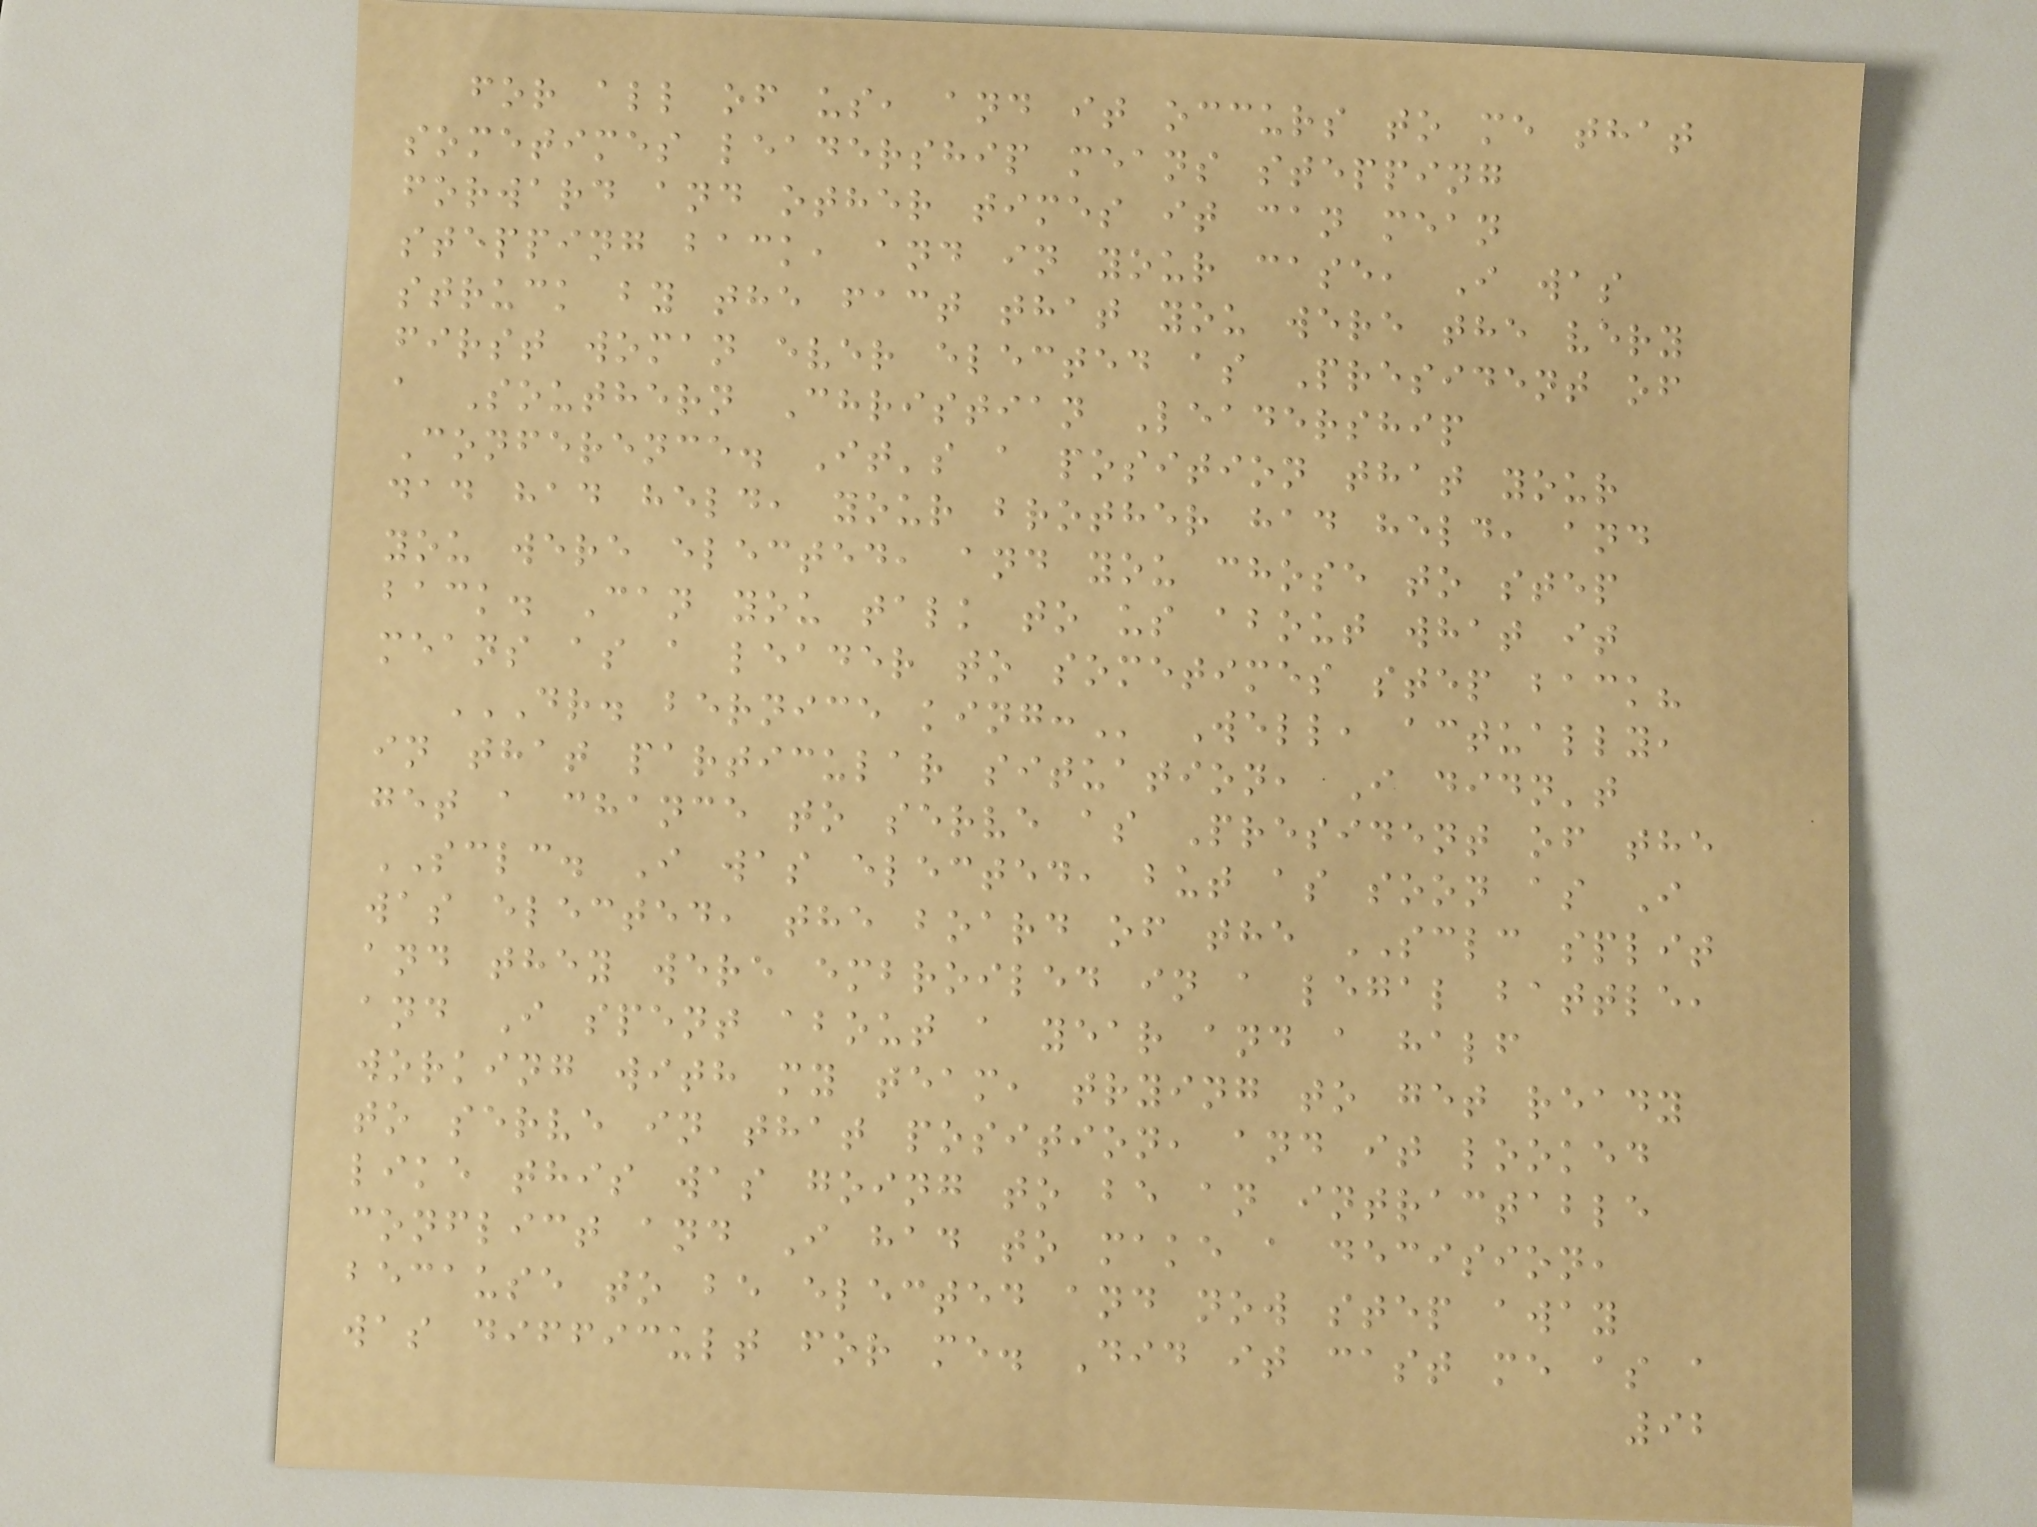for all of us, and it occurs to me that
sometimes leadership means stepping
forward and other times it can mean
stepping back, and in your case, I was
struck by the fact that you were the very
first woman ever elected as President of
a Southern Christian Leadership
Conference. It's a position that your
dad had held, your brother had held, and
you were elected, and you chose to step
back. Can you talk to us about what it
means as a leader to sometimes step back?
DR. BERNICE KING: Well, actually,
in that particular situation, I didn't
get a chance to serve as President of the
SCLC. I was elected, but as soon as I
was elected, the board of the SCLC split
and they were embroiled in a legal battle,
and I spent about a year and a half
working with my team, trying to get ready
to serve in that position, and it looked
like this was going to be an intractable
conflict and I had to make a decision,
because to be elected and now step away
was difficult for me. Did it cast me as a
92
